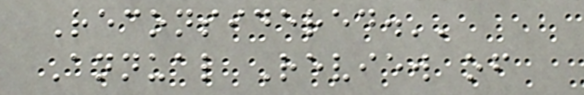Reconsidered.''
Annual Review of
